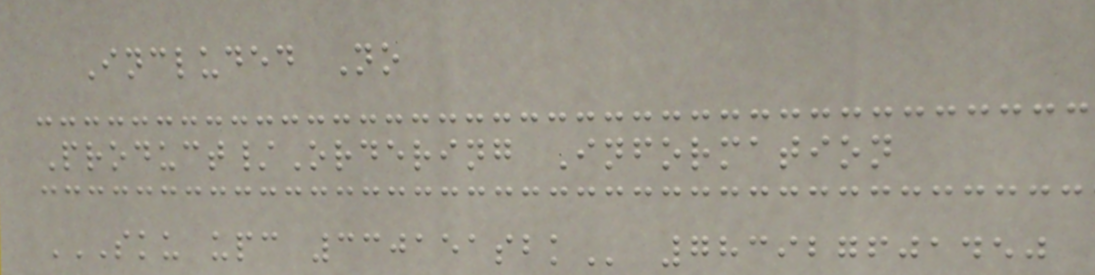Included No
Product/Ordering Information
SKU UPC 330151SBK 783927601450
